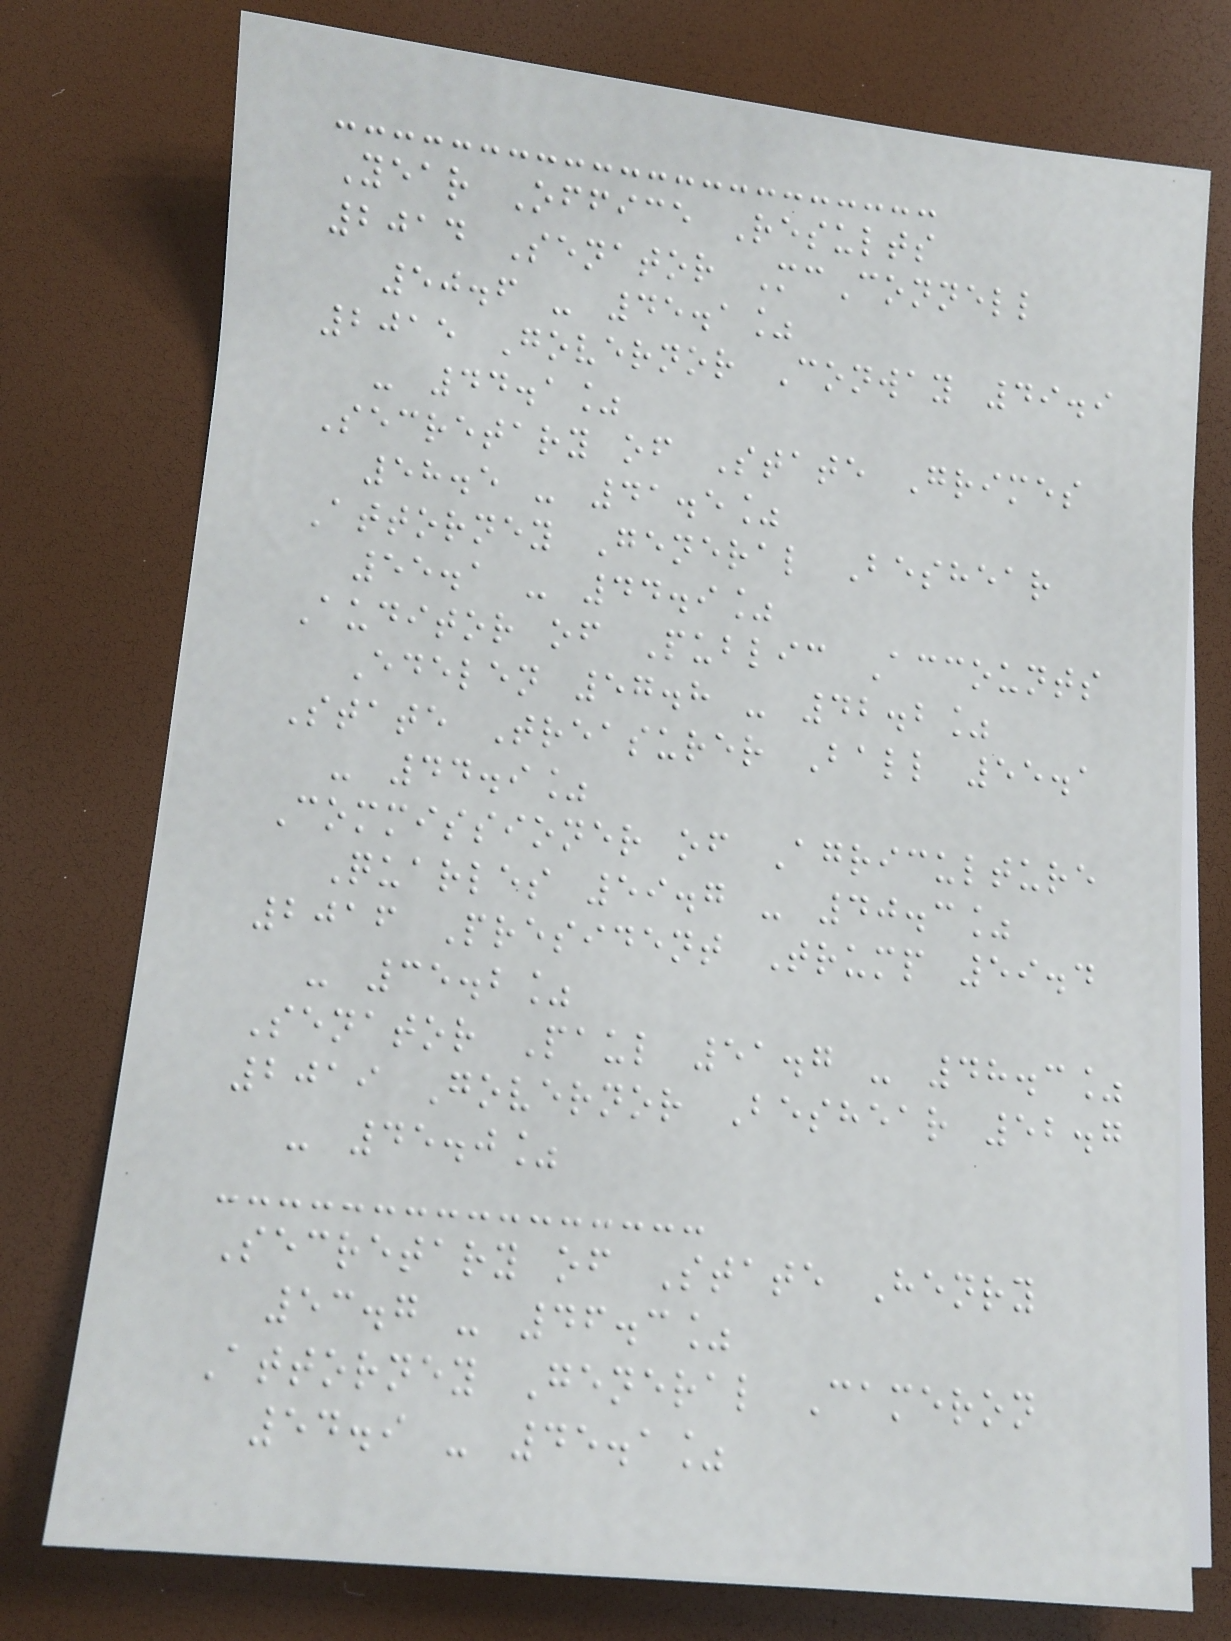Year Office Results
2014 Senator McConnell
50.6 - 45.1%
2015 Governor Conway 49.9
- 44.1%
Secretary of State Grimes
58.5 - 41.5%
Attorney General Beshear
55.1 - 44.9%
Auditor of Public Accounts
Edelen 57.8 - 42.2%
State Treasurer Ball 55.1
- 44.9%
Commissioner of Agriculture
Quarles 59.7 - 40.3%
2016 President Trump 59.4
- 35.2%
Senator Paul 51.7 - 48.3%
2019 Governor Beshear 52.7
- 45.0%
Secretary of State Henry
53.7 - 46.3%
Attorney General Cameron
54.9 - 45.1%
